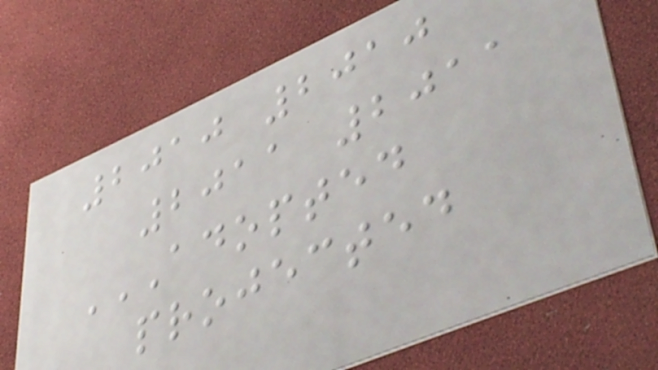2010 2010
2011 2011
ADOPTED
PROJECTED
